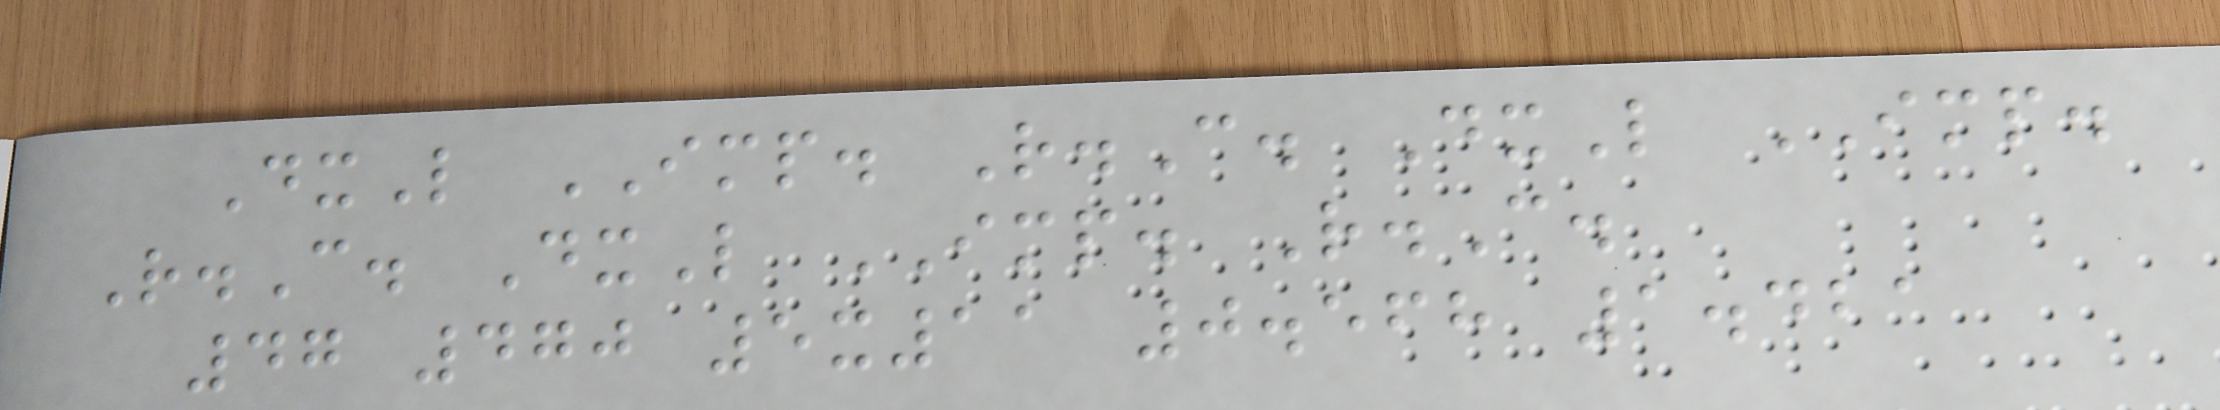DxL IMP. R.C. DxL IMP.
R.C. DxL IMP. R.C.
47 470 5x11 0.568 1.421
